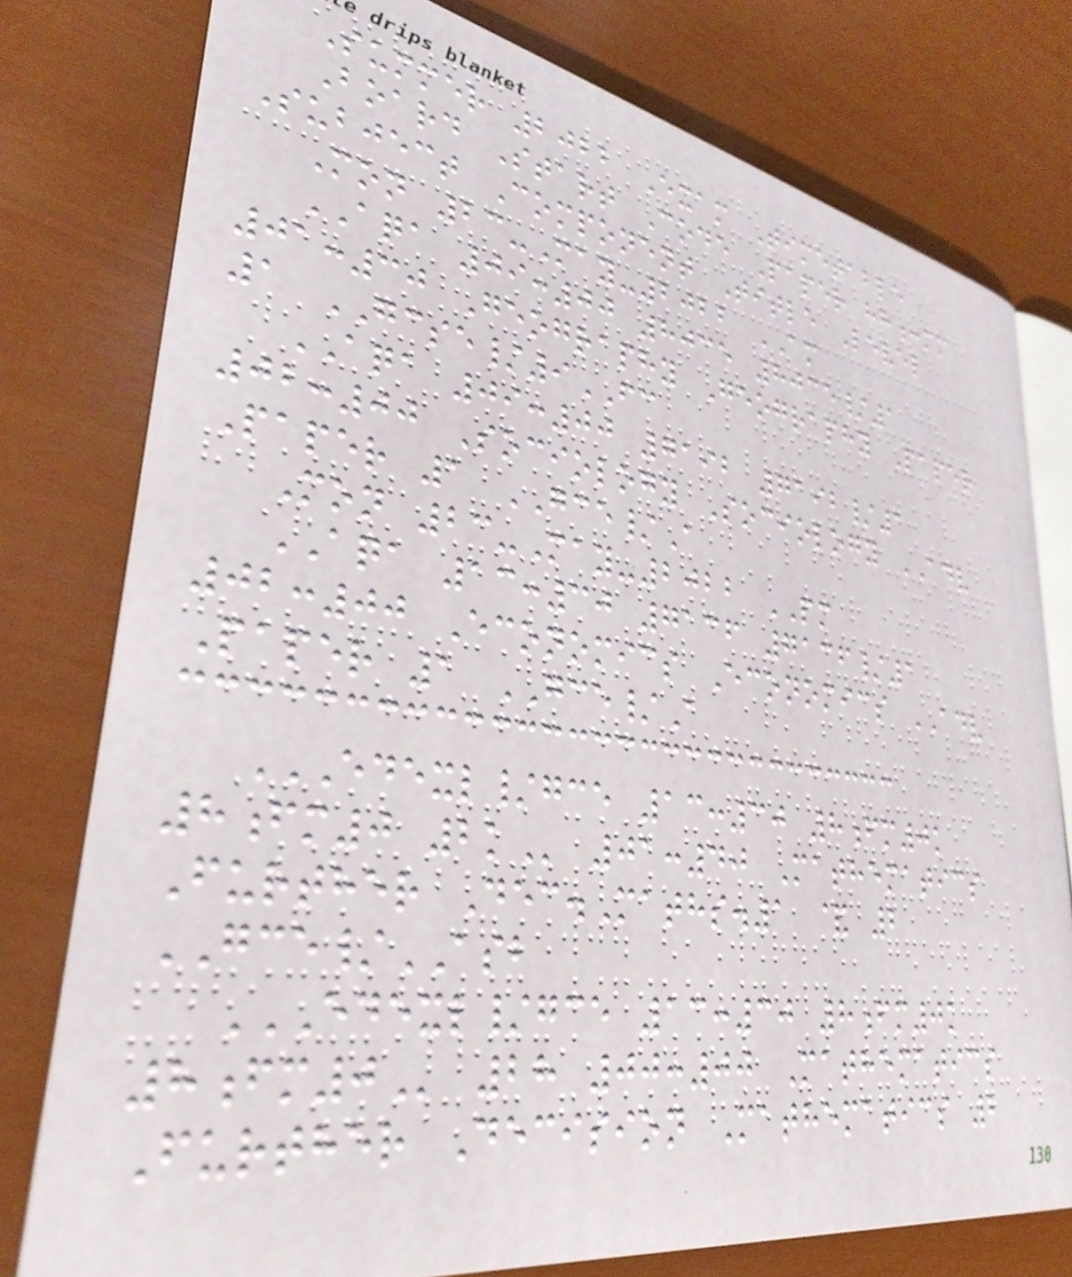Summer 2022 Exam Timetable
Board Start Code Paper hh:mm
Subject Component Title Level
Mon 23-May-2022 AM
AQA 09:00 8035 8035/1
01:30 Geography Geography Paper
1 GCSE/9FC
AQA 09:00 7192 7192/1
02:00 Sociology Sociology ADV
Paper 1 GCE/A
Mon 23-May-2022 PM
AQA 13:30 7136 7136/1
02:00 Economics Economics ADV
Paper 1 GCE/A
EDEXL/GCE 13:30 8FM0K
8FM0 2K 01:40 Mathematics
Further Dec.Maths.1 & 2
GCE/ASB
EDEXL/GCE 13:30 8FM0K
8FM0 28 00:00 Mathematics
Further Decision Mathematics 2
